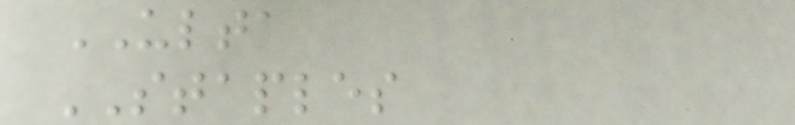ULTA
STAPLES
